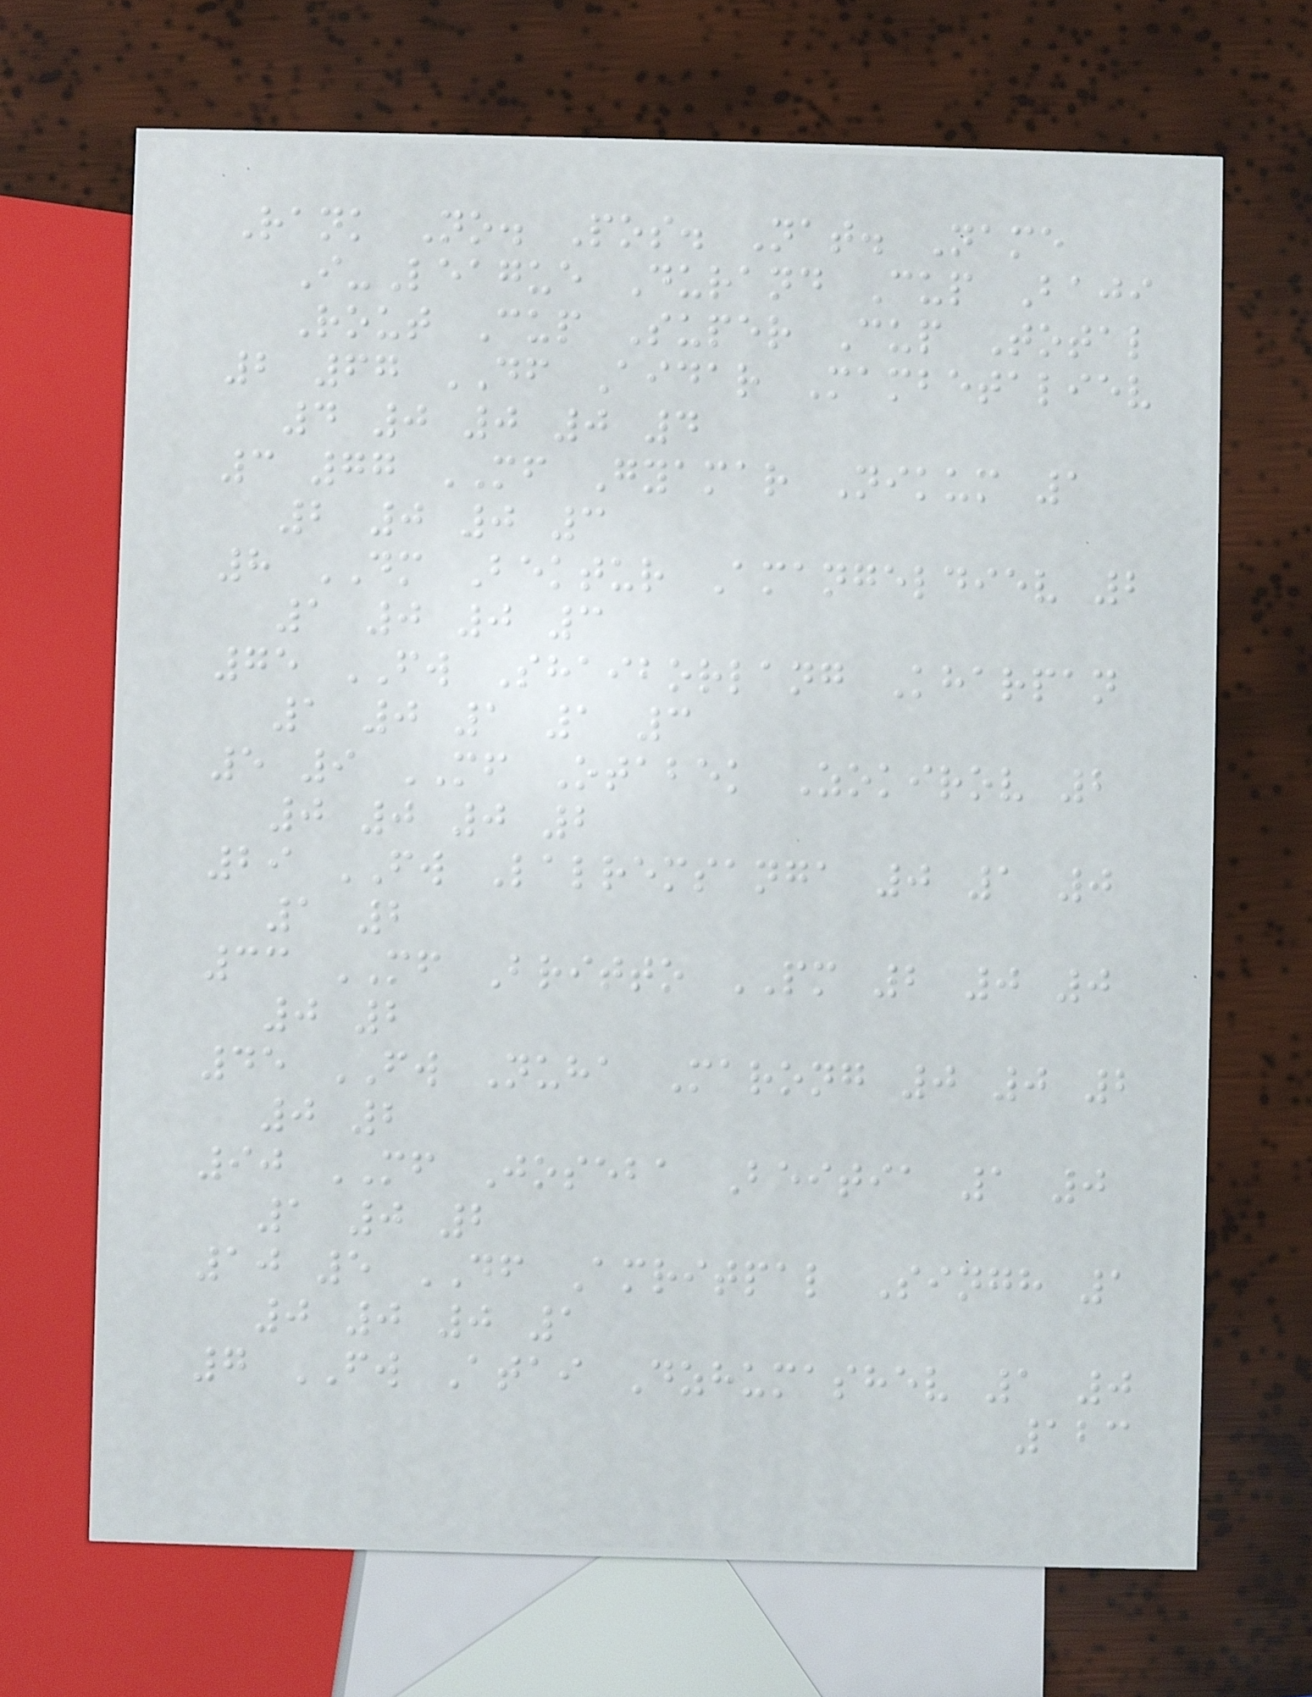Rank No. Pos. Nat. Name
I-League Durand Cup Baji
Rout Cup Super Cup Total
2 67 DF Aidar Mambetaliev
4 0 0 0 4
3 77 MF Gyamar Nikum 1
2 0 0 3
8 DM Bektur Amangeldiev 2
1 0 0 3
75 FW Shaiborlang Kharpan
1 0 1 1 3
5 9 MF Otabek Zokirov 2
0 0 0 2
29 FW Lalremsanga 0 1 0
1 2
33 MF Britto PM 2 0 0
0 2
45 FW Nuha Marong 0 0 2
0 2
90 MF Joseba Beitia 1 0
1 0 2
10 5 DF Amritpal Singh 1
0 0 0 1
7 FW Atai Dzhumashev 1 0
123
